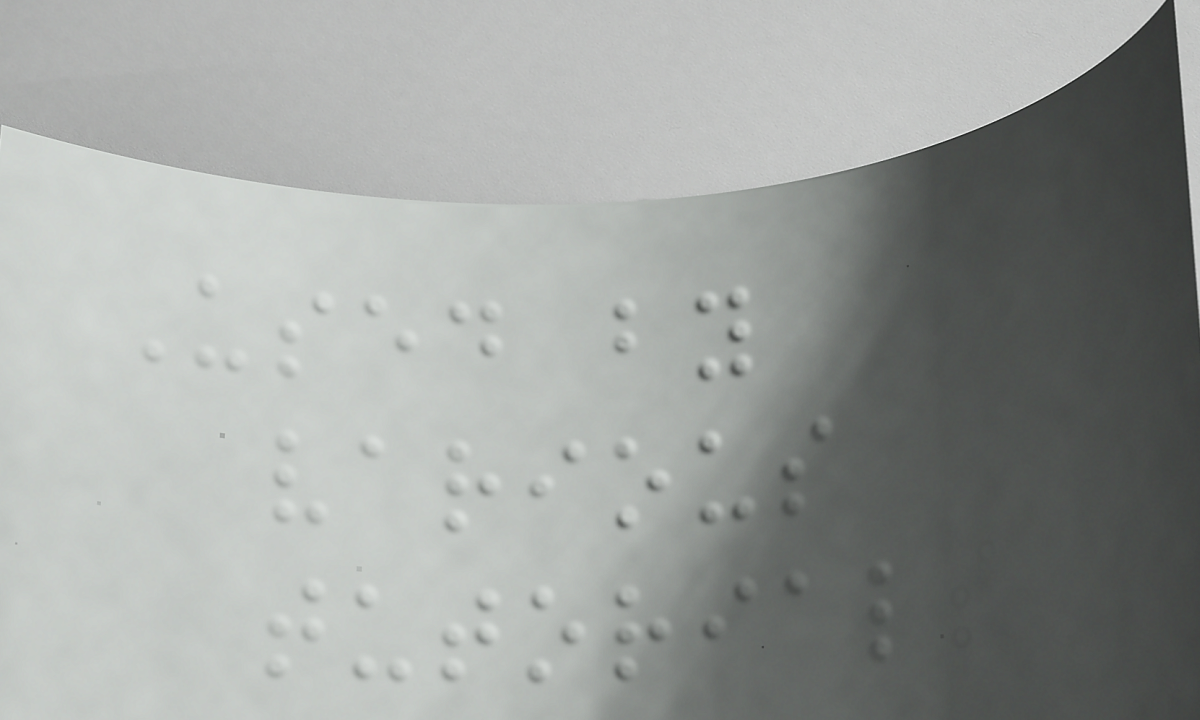Used by
various
tutorials
